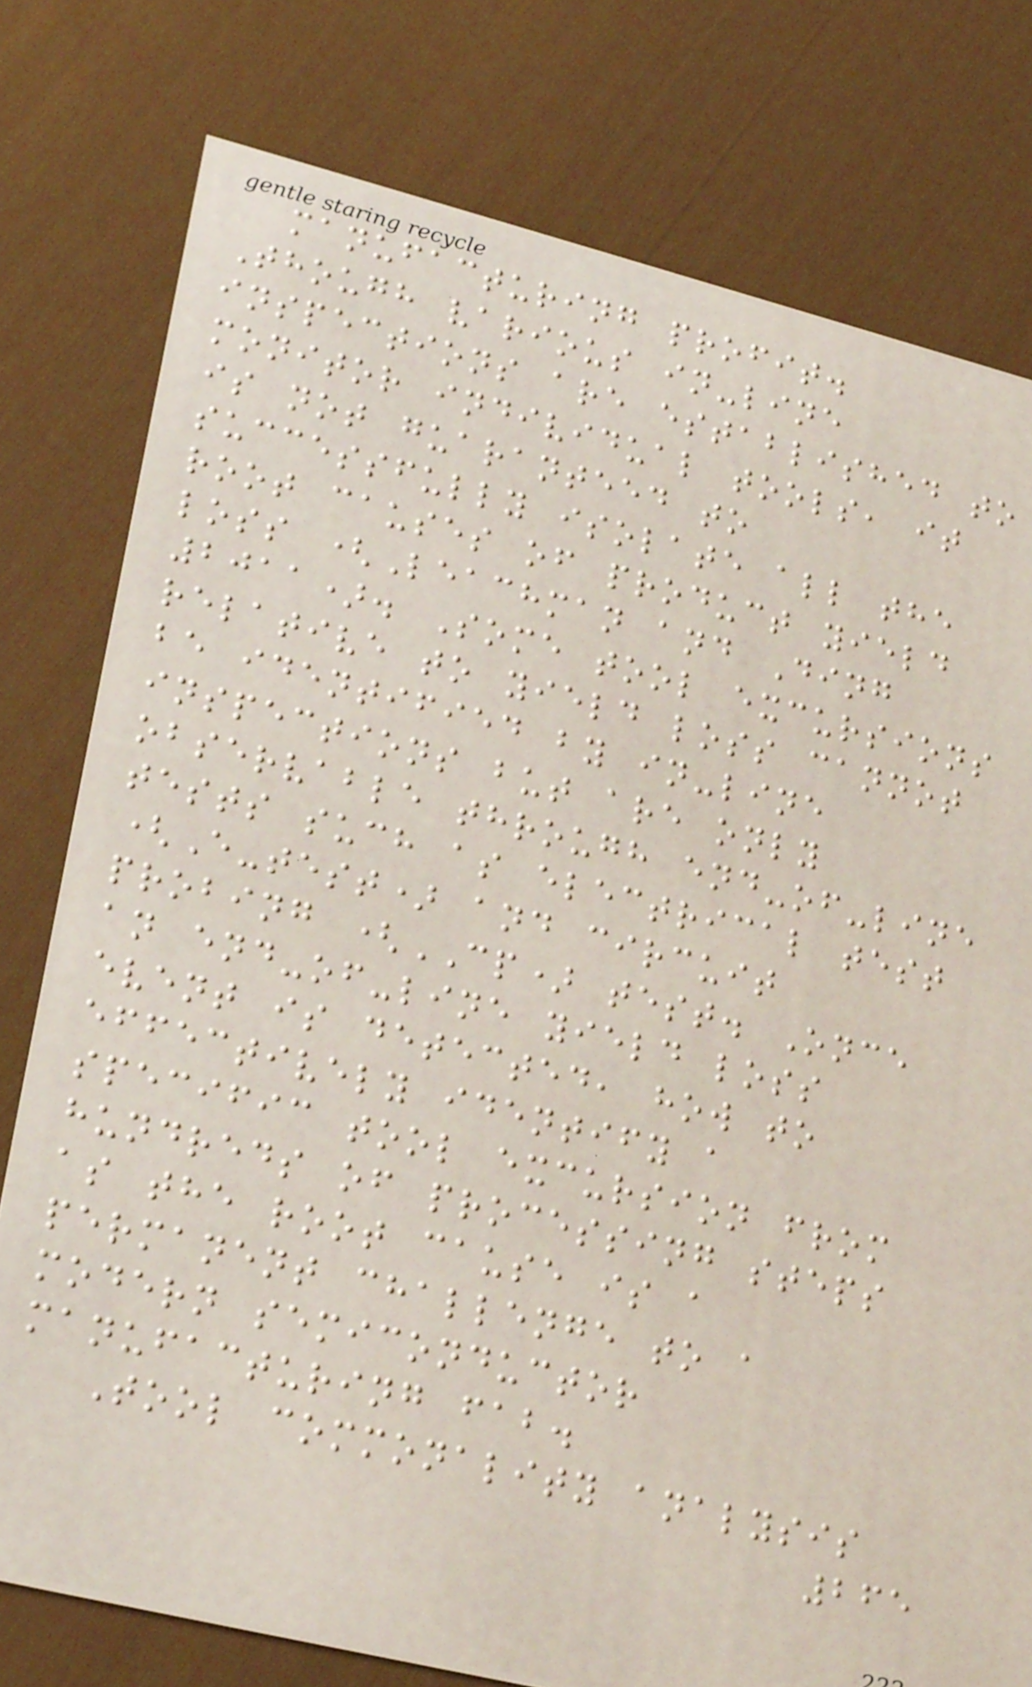manufacturing profit.
Though various in-line
inspections are established to
monitor individual tools, it
is not guaranteed to
successfully isolate all the
root causes of product yield
loss (Leachman and Ding
2011). Some tool excursions
relative to yield loss cannot
be identified by in-line
inspections but are only
observable through end-of-line
tests such as electrical test
(E-test) and circuit
probing (CP) test. Once
an end-of-line yield loss
event is detected, how to
effectively identify a
specific tool excursion from
hundreds of processing steps
as the root cause is a
permanent challenge to a
modern semiconductor
manufacturing fab.
Tool commonality analysis
265
